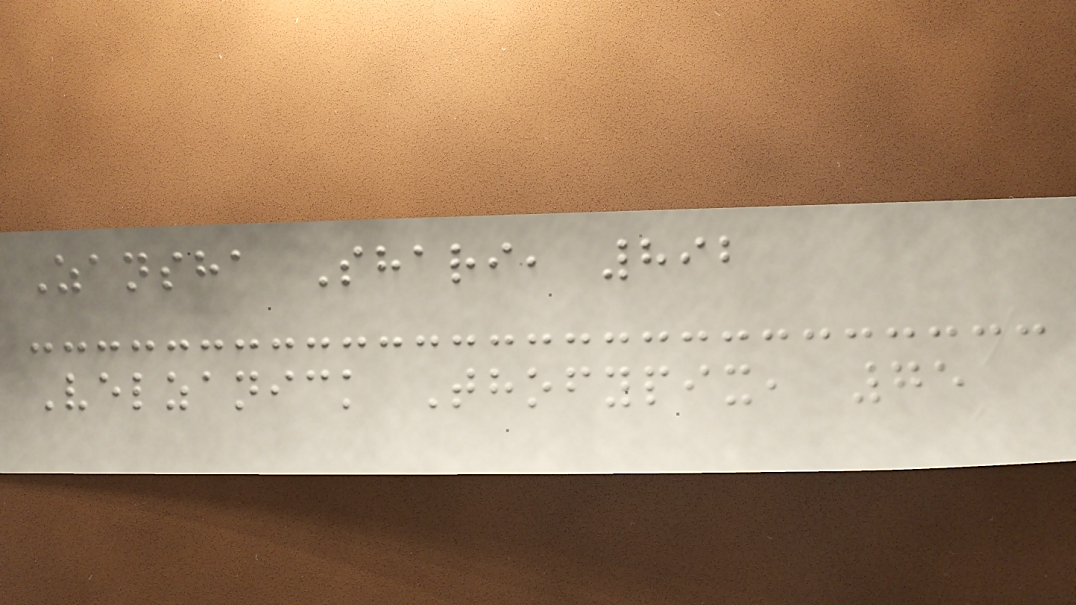Zansha Shari, 892
Velzanick Thofypix, 75
